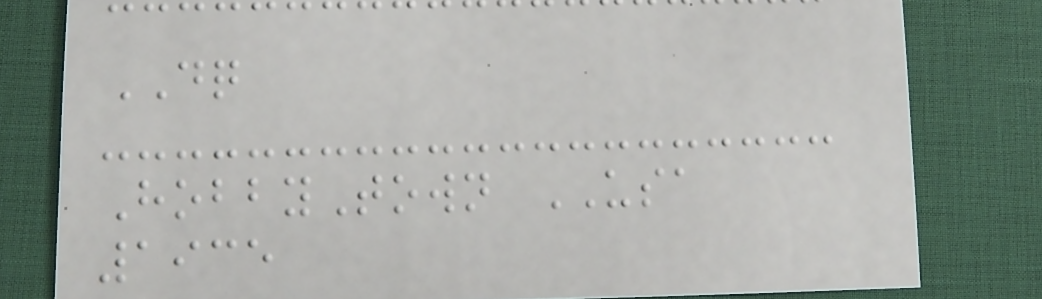DQ
HobbyTown USA
1935
